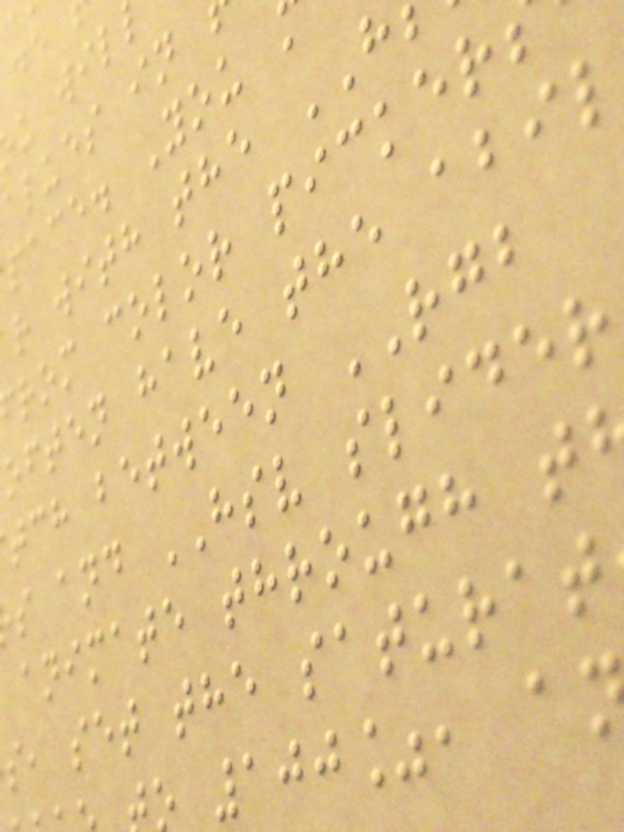alues in
pace. You
r with the
rom color picker
often have the abil
tch between RGB
s and HSV slider
animate through t
s, set the saturat
o 100%, a
